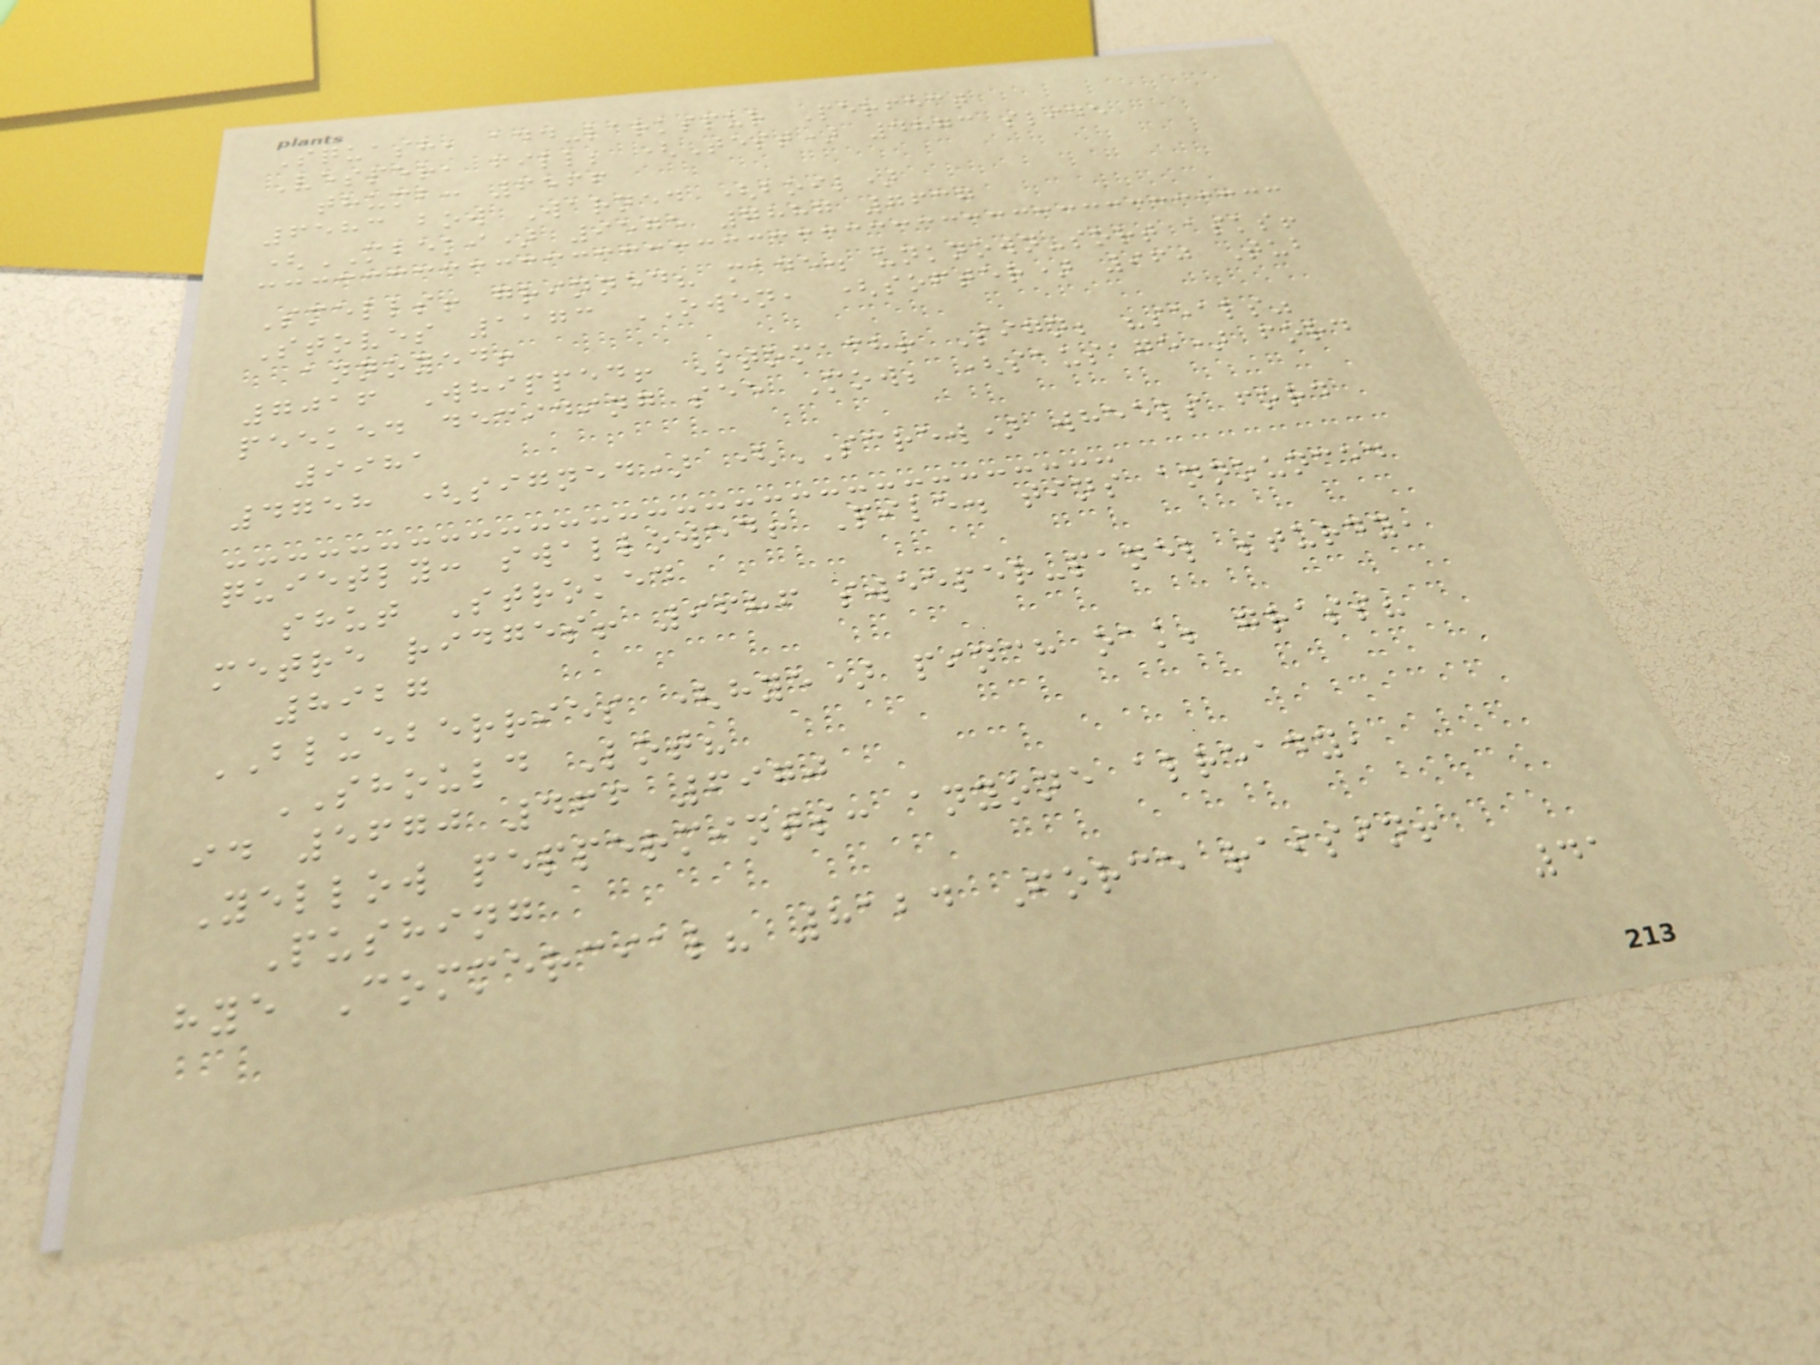Squash, add-larkspur Perfect
Vesper, fill; (Test) 4873 slide
thumb: 6566
6583 bow Warned (boil)
(MBEKI) 9575 7887 7637
Smells! grinned? made. unknown-sort asks!
Stoves 1173 OWEN, (softer) 960 Tub
annoyed!
7016 Whipped! Stomach! Sign; "seals"
peeked deciding see Mow; (sausage) ford
9981
4758 (signed) (SCREW) wheels ford
quietly: swallowed! Pile. tins announced
shut Stroked
metre ridges! 9686 sweeper-panel sturdy,
8927
BLUEBERRIES (hye) pinch oak; grass?
SHOULD Lot?
id 5670 466 6970
Yellow peppermints: anyone already,
Pushing
hye Commercial? 8124 Force raisin!
41
